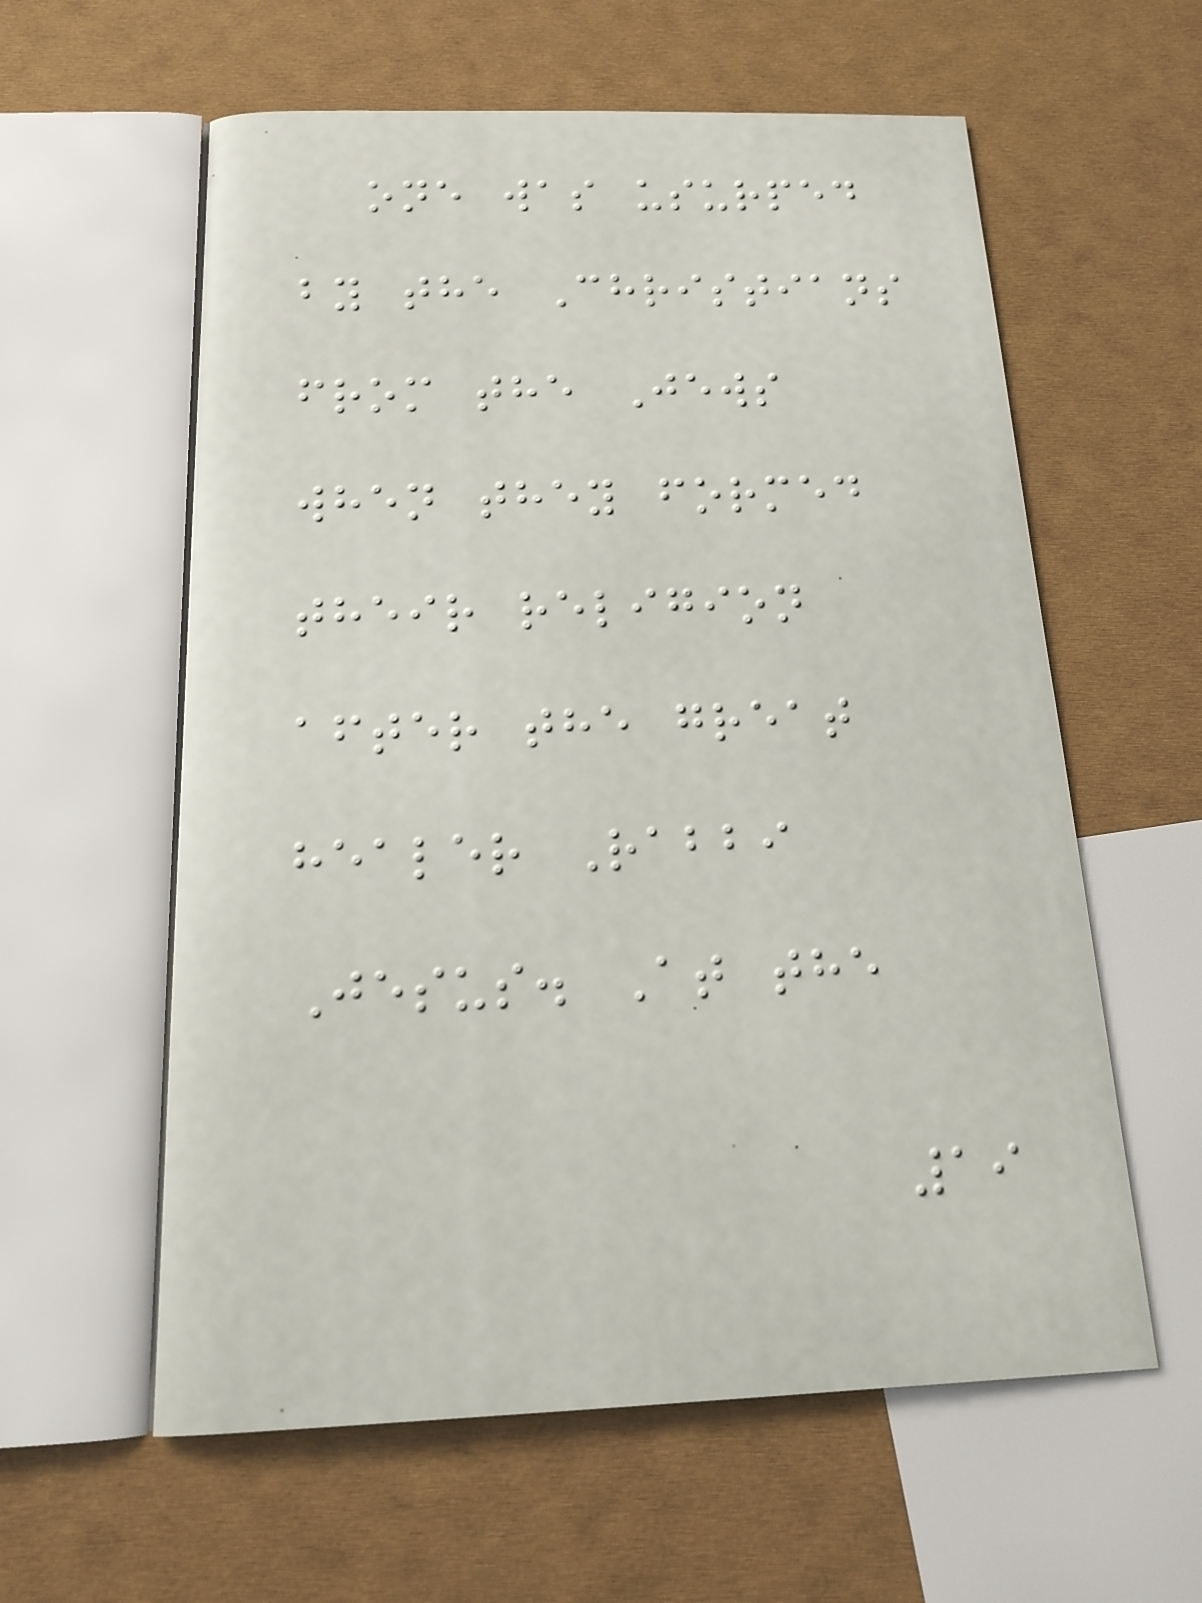one was usurped
by the Christians
from the Jews
when they formed
their religion
after the great
healer Rabbi
Jesus. At the
19
